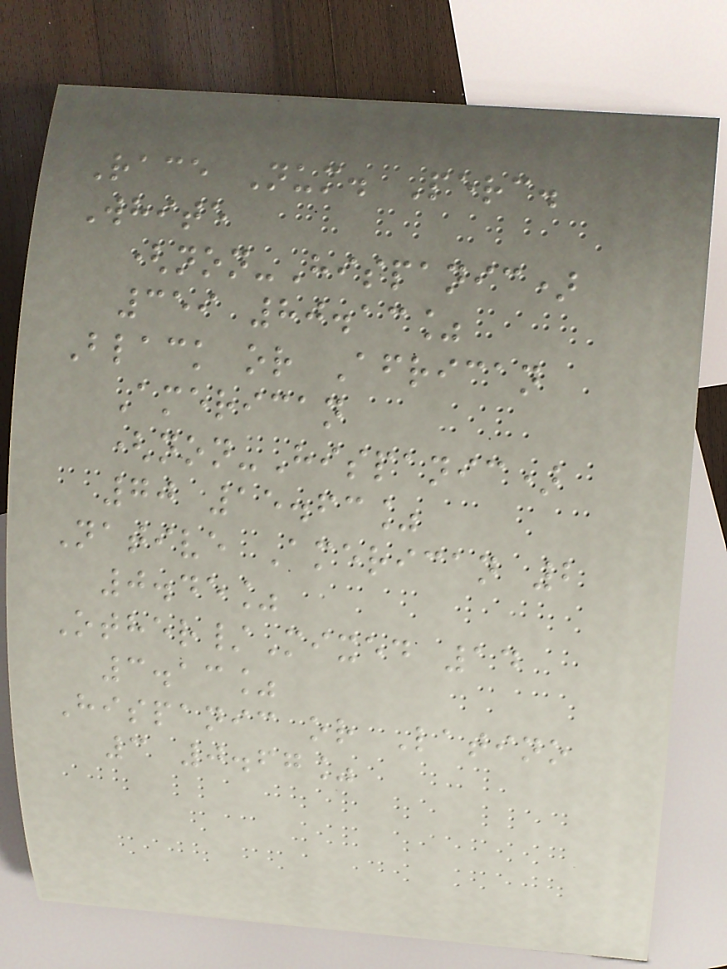Race Num. Perc.
White
(non-Hispanic)
359 80.13%
Black or African
American
(non-Hispanic)
70 15.63%
Native American 2
0.45%
Other/Mixed 14
3.13%
Hispanic or Latino
3 0.67%
